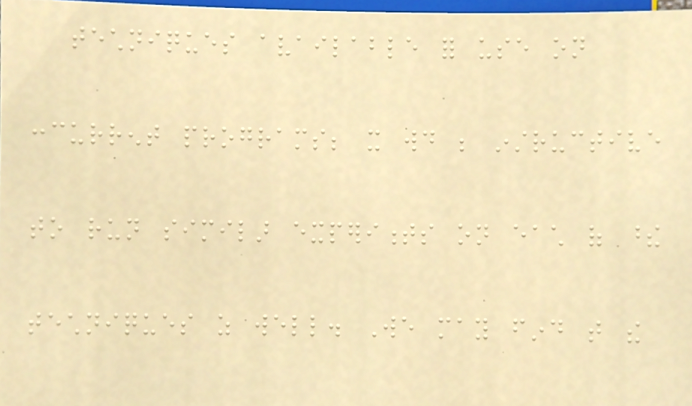techniques available for use on
concurrent programs; it would be instructive
to run similar experiments on each of these
techniques as well. We may find that the
